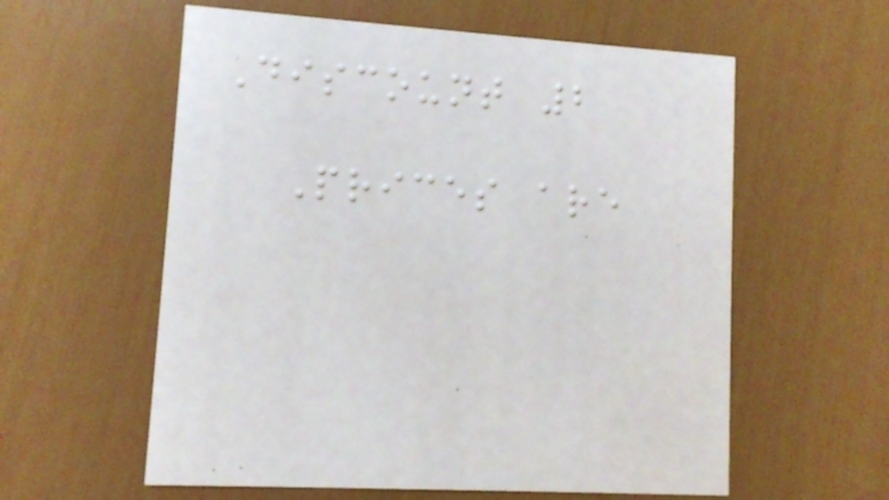Discount 2
Prices are
